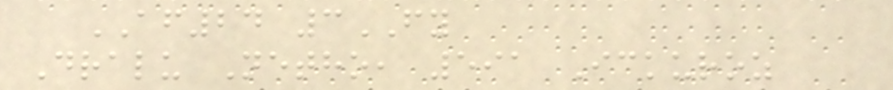AF24 3FY
Dralu Netho, 591 Ickuroz
